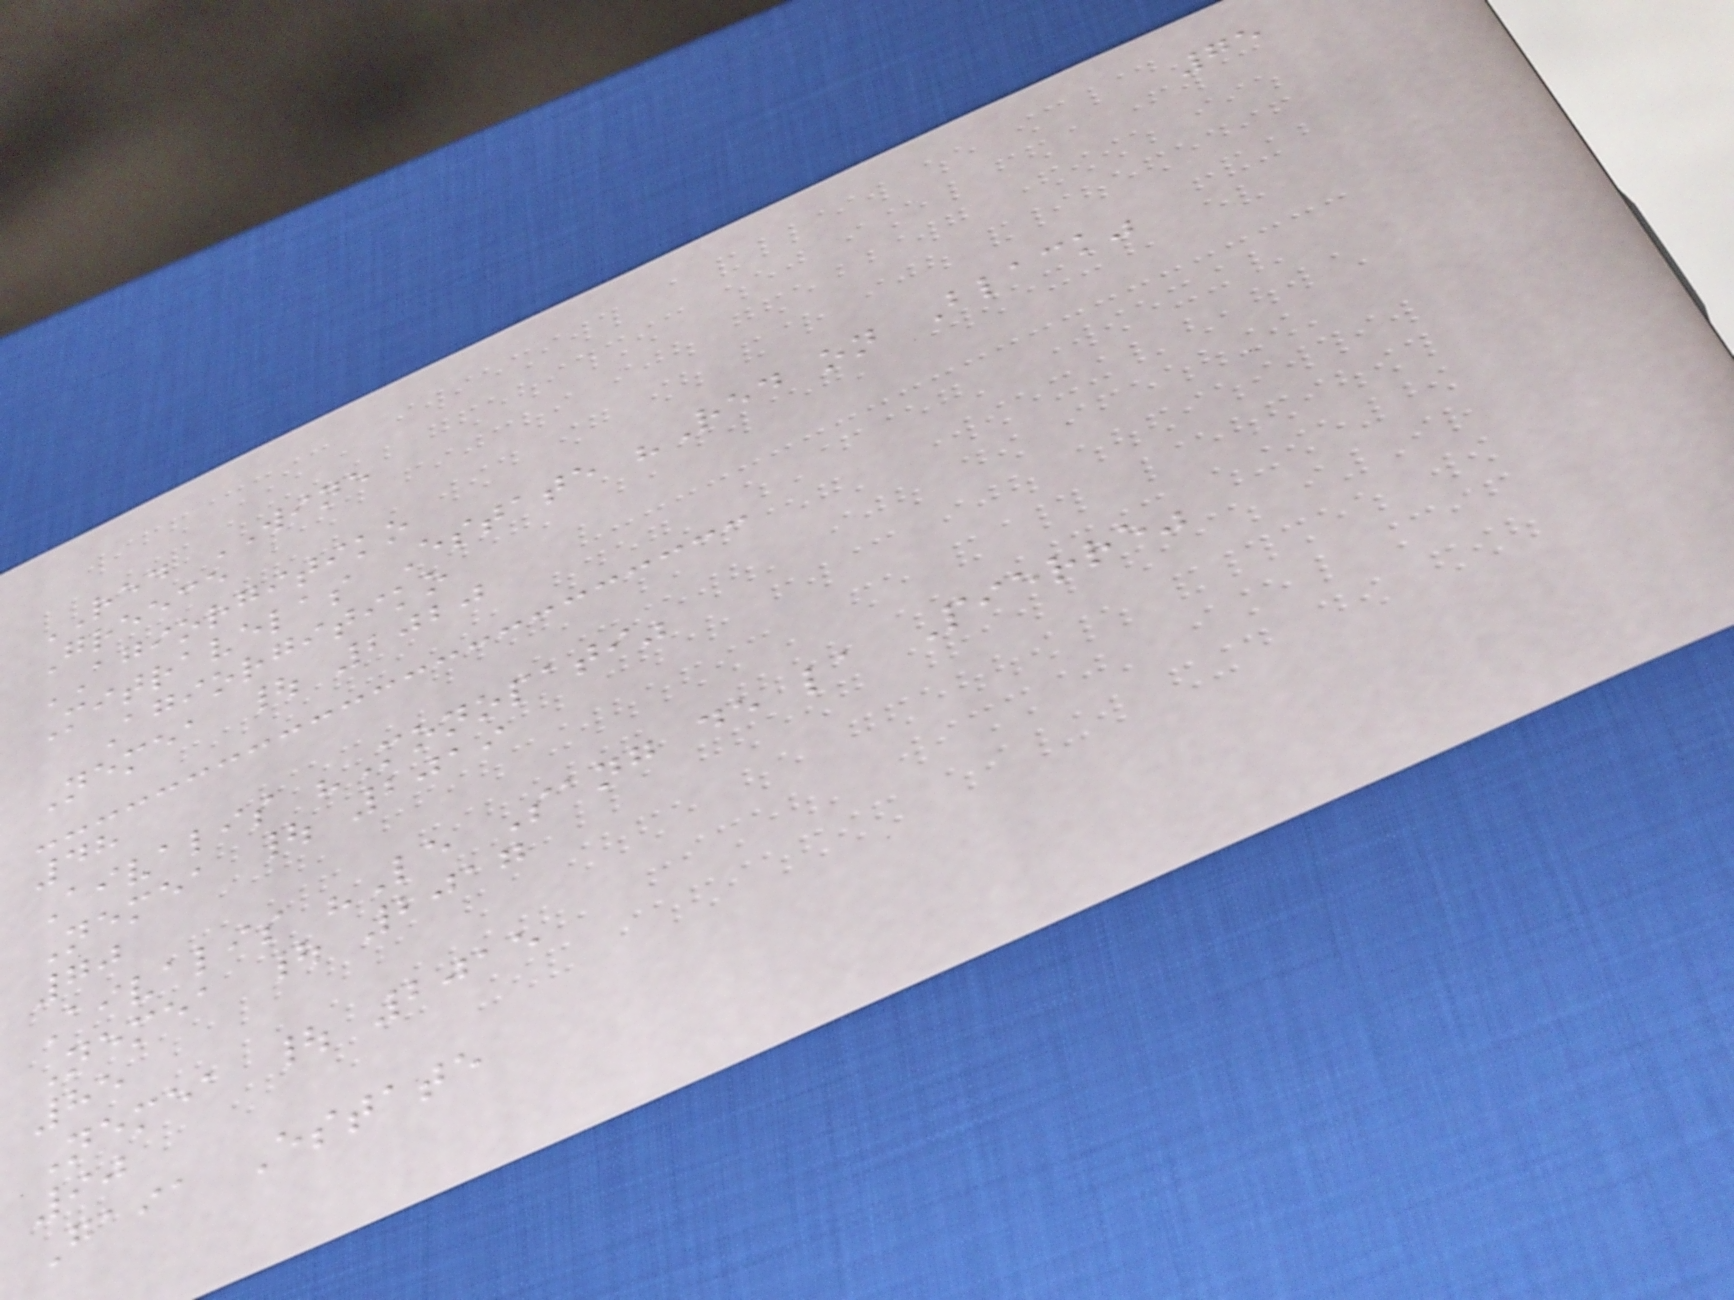75
RED WINE
Greece
AGIORGITIKO
Mitravelas Estate "Red on Black"
Agiorgitiko
Nemea | 2020
48
Aivalis "Monopati"
Nemea | 2019
70
Aivalis "Le Sang de la Pierre"
Nemea | 2017
85
Nemea | 2015
90
Gaia Estate
